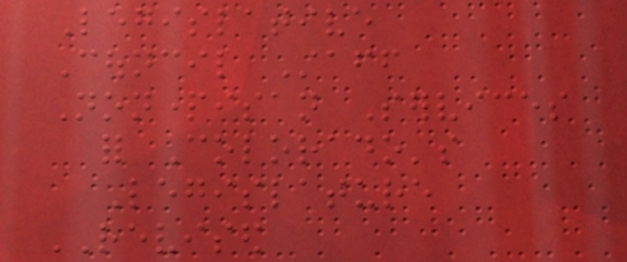Legislative
Council Staff
Nonpartisan Services
for Colorado's
Legislature
REVISED
